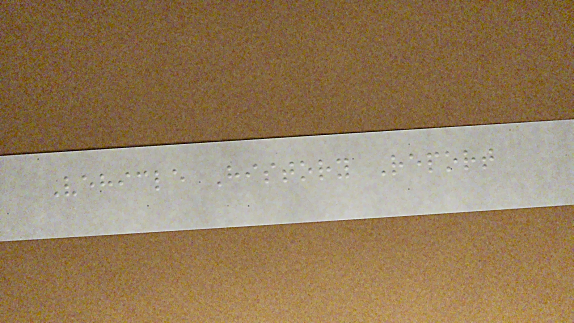Vehicle History Report
